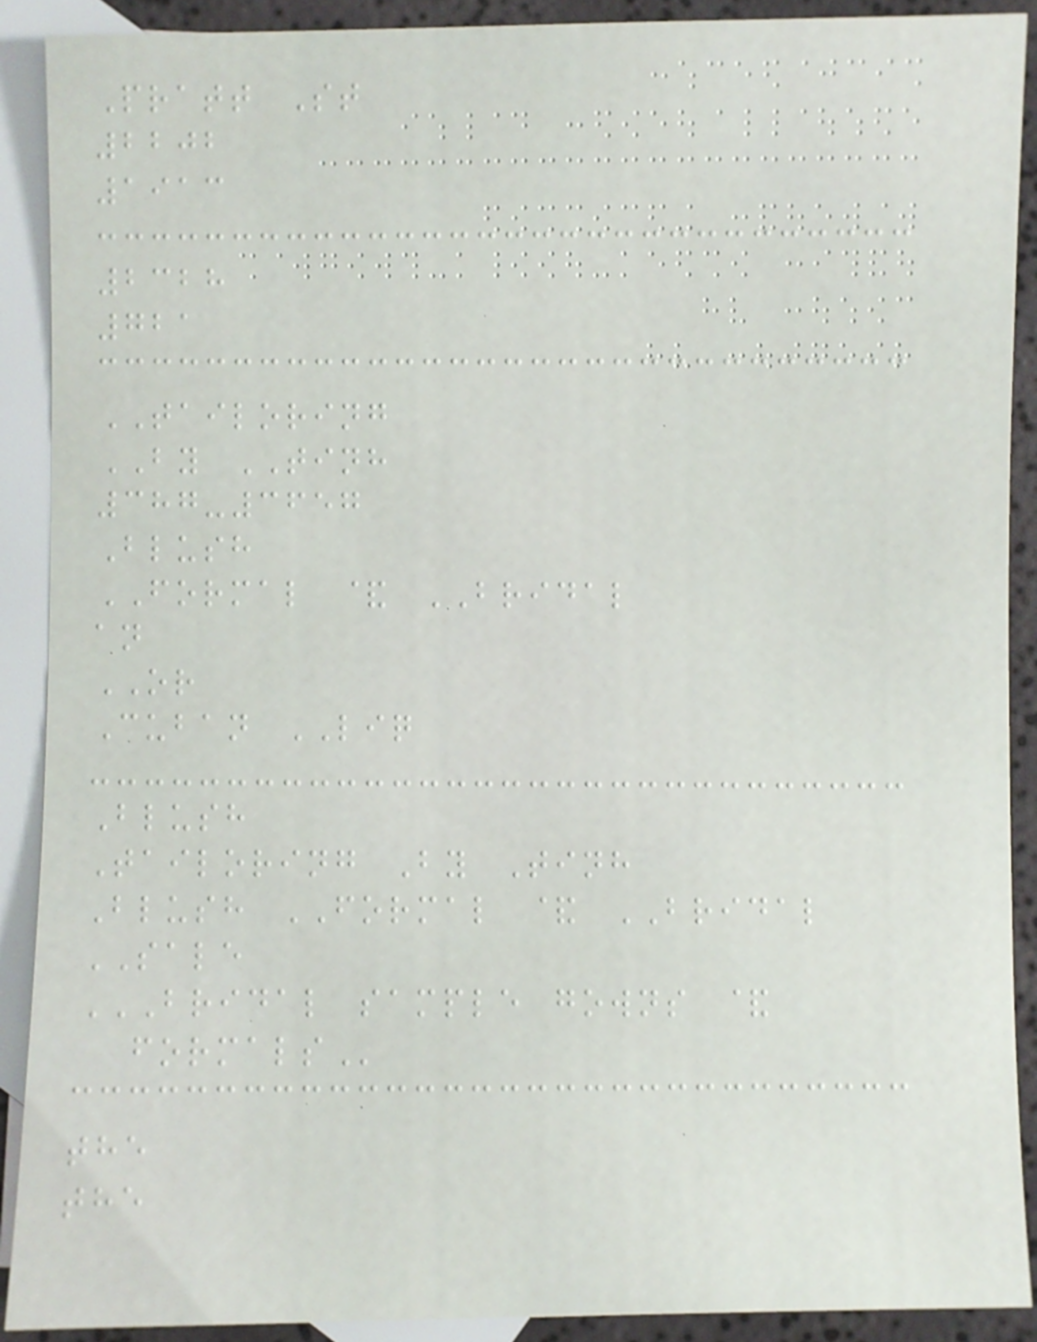Pratt St
2202
1913
2328
721
TAILORING
BY TINH
387-3657
Blush
FORMAL & BRIDAL
an
OR
Cuban LIQ
Blush
Tailoring By Tinh
Blush FORMAL & BRIDAL
SALE
BRIDAL SAMPLE GOWNS &
FORMALS
the
the
